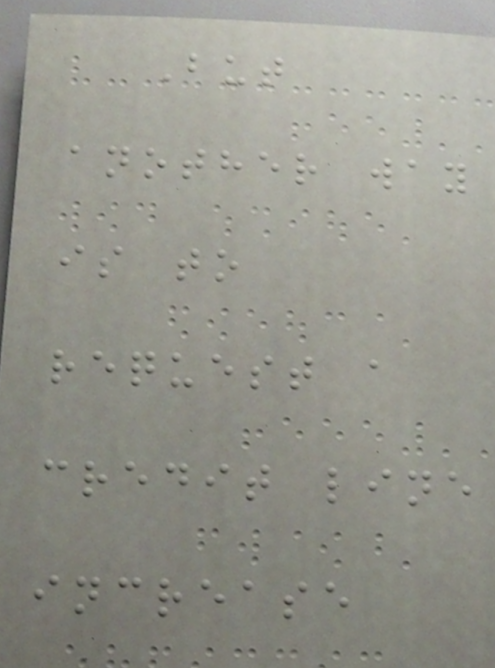But
another way
is to
request a
credit line
increase
